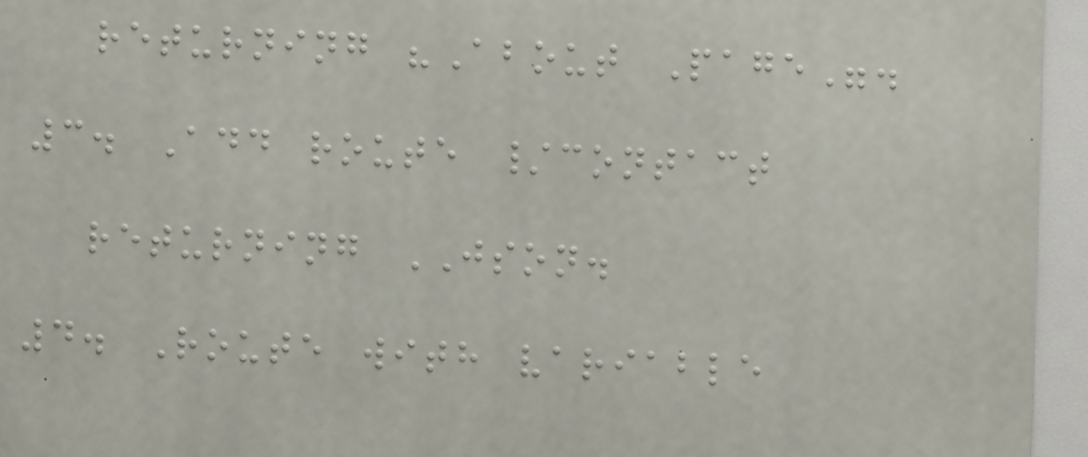returning "About Page".
3. Add route /contact
returning JSON.
4. Route with variable
